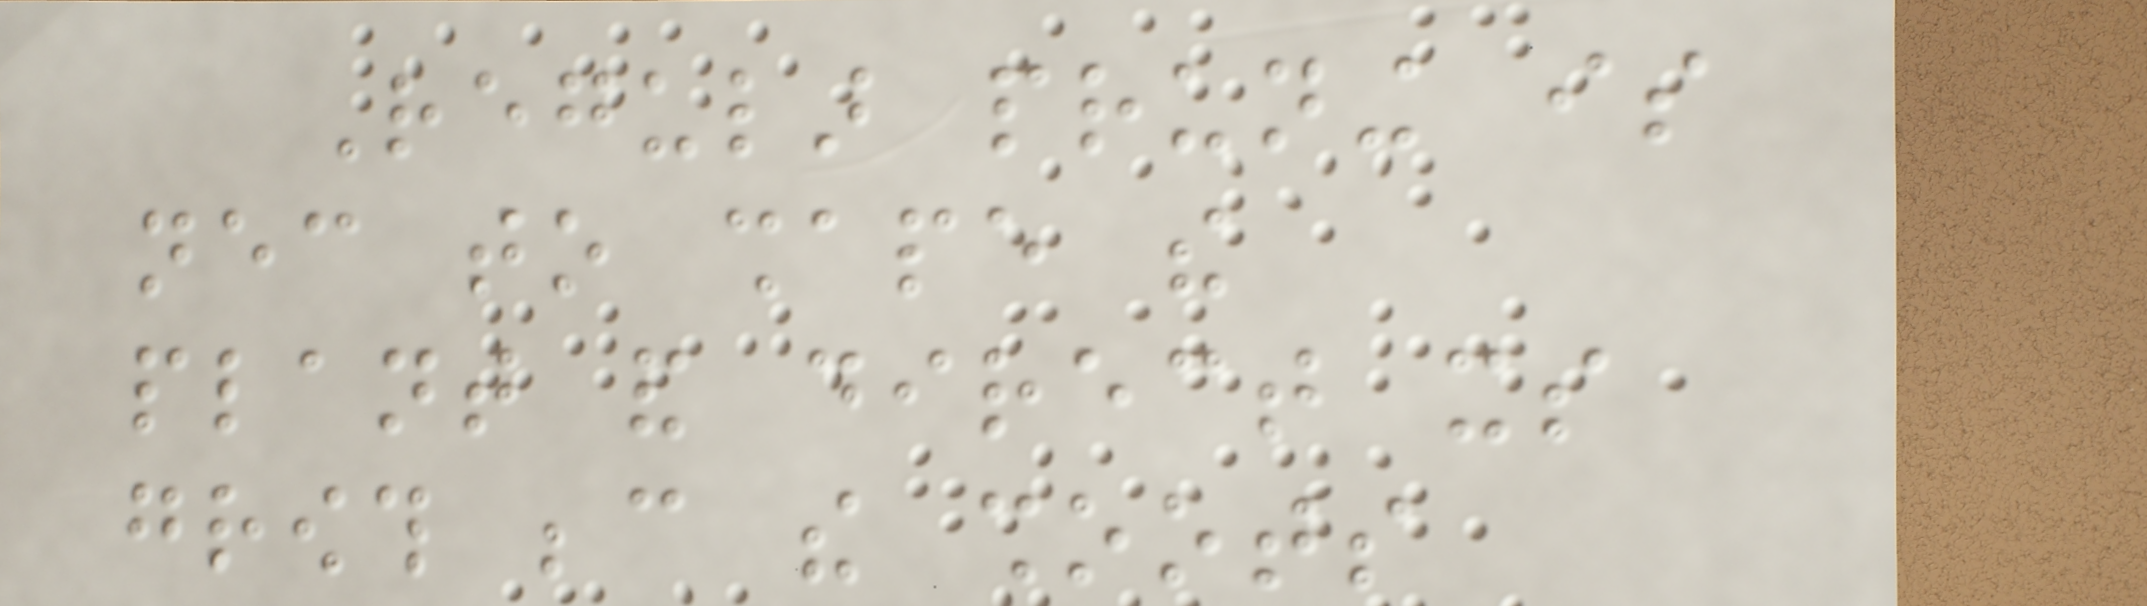Regular pruning is
necessary to shape the
plant and direct its
growth because the shoots
